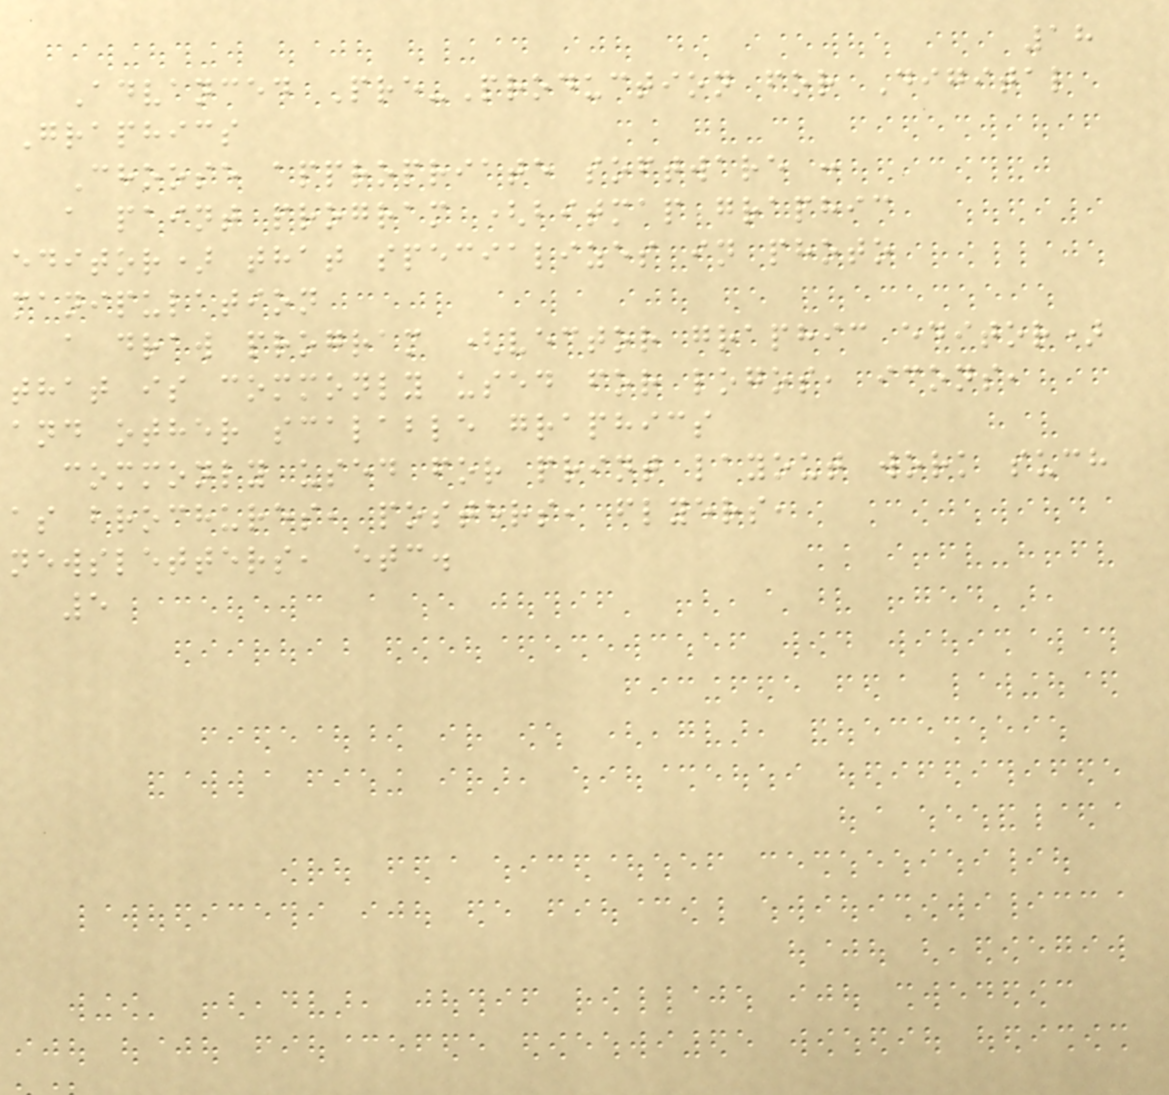18
Advanced Pre-Production for Digital
Graphics
Choose appropriate software :
a paint program (bitmap graphic
editor) that specializes in photo
manipulation
a draw program (vector graphic editor)
that is commonly used for logos, icons,
and other scalable graphics
commonly used for print layout work such
as brochures, posters, flyers,
newsletters, etc.
5
